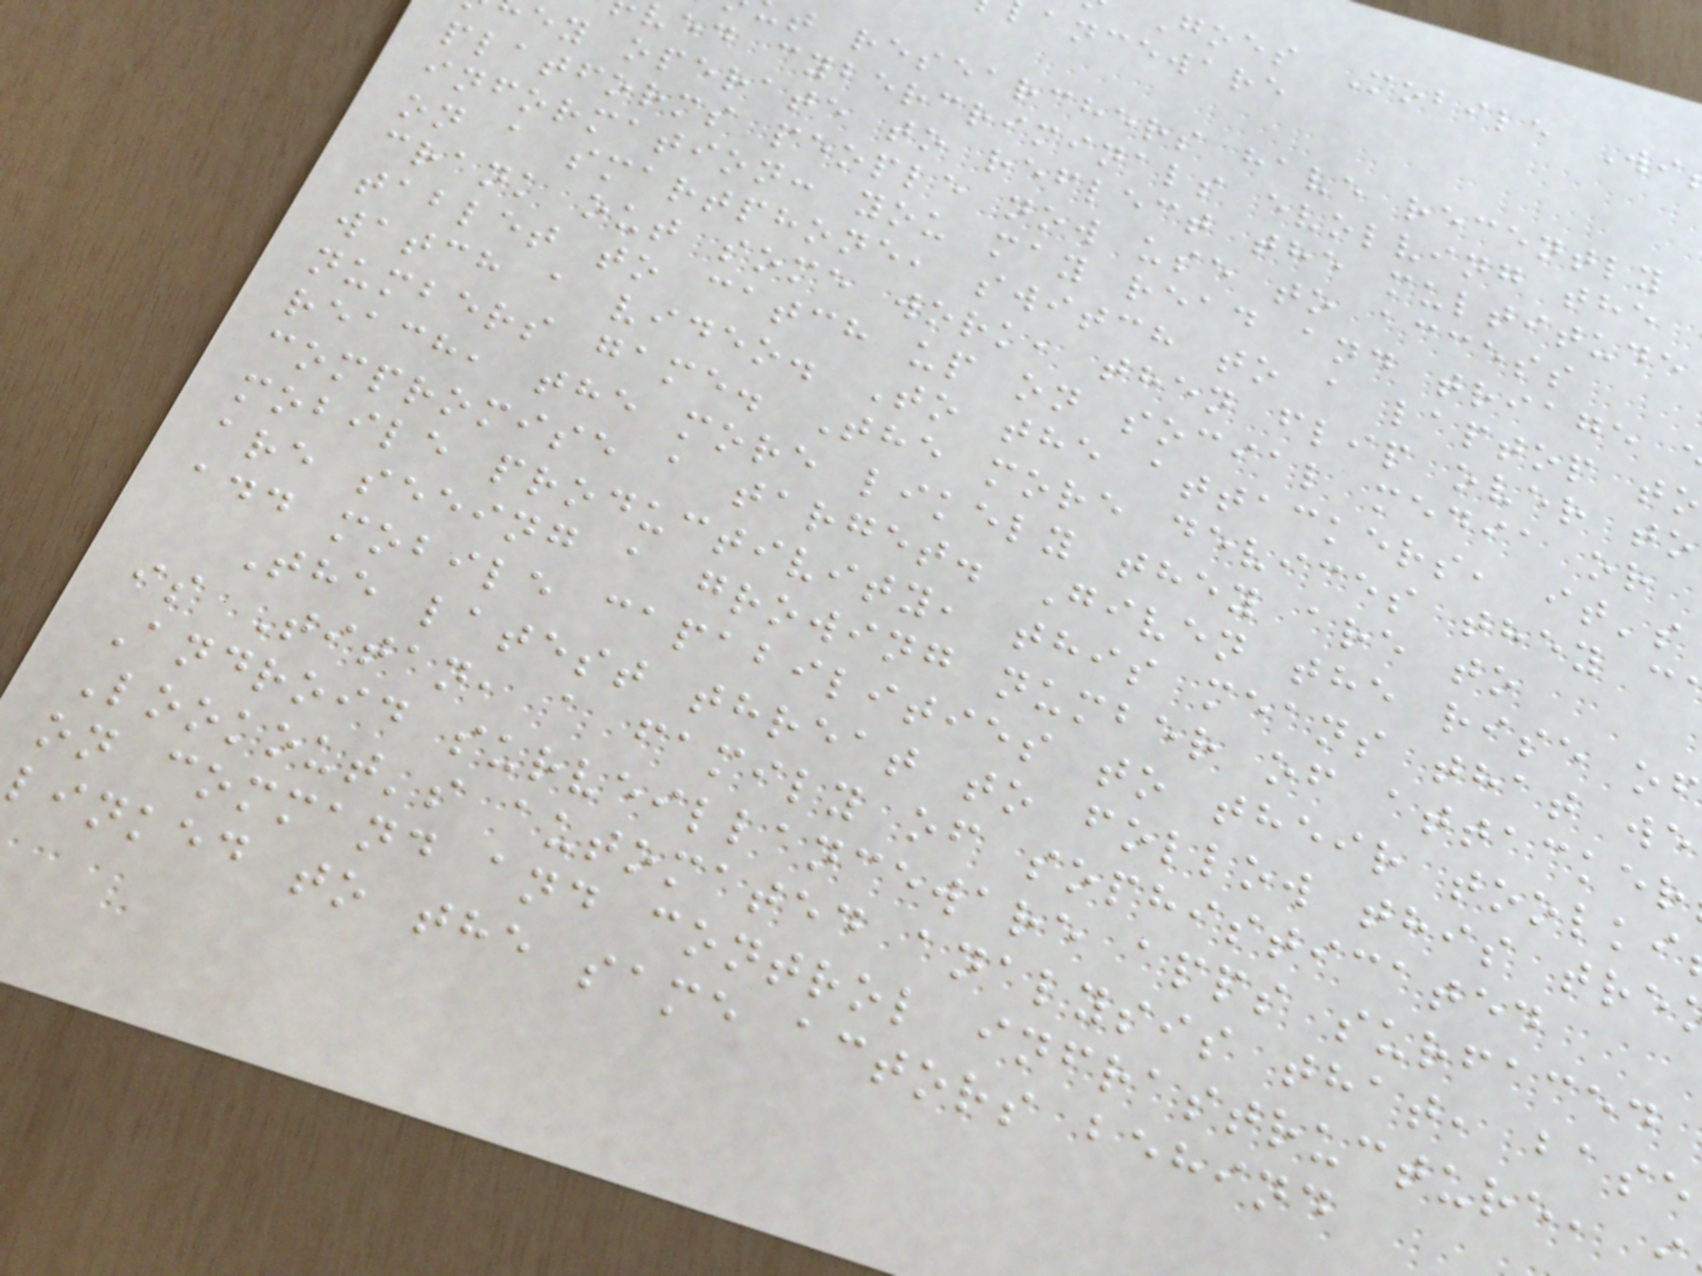Goes Mobile Wi
anceware
t researchers have recently
ved cybercriminals evolving the
ey operate to reflect the multitude
platforms people now use to access
information: you may read and triage
on a smartphone, switch to a laptop to
crank out some work, then flip over to
tablet to catch up on social media or
watch a video. To the attackers, it's
numbers game. The more devices they c
reach, the more likely they are to
compromise a target. Given the rise of
mobile productivity, this means that we
are seeing a growing number of attacker
add mobile capabilities to their toolki
The latest threat to follow this tre
is Titan, a family of sophisticated
Android surveillanceware apps surfaced
Lookout's automated analysis that, base
on command and control infrastructure,
linked to the same actors behind
